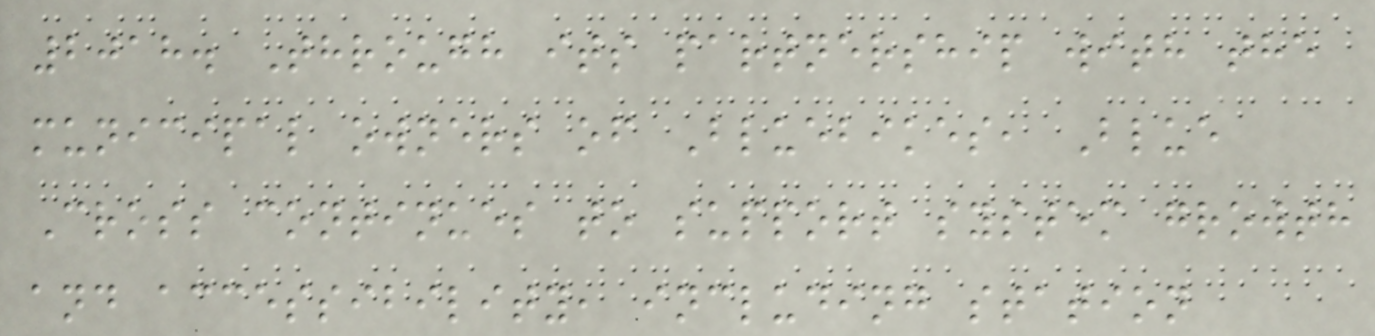2018. Through its partnership with the
municipal owners of Bluebikes, Blue
Cross continues to support system growth
and accessibility, including station
